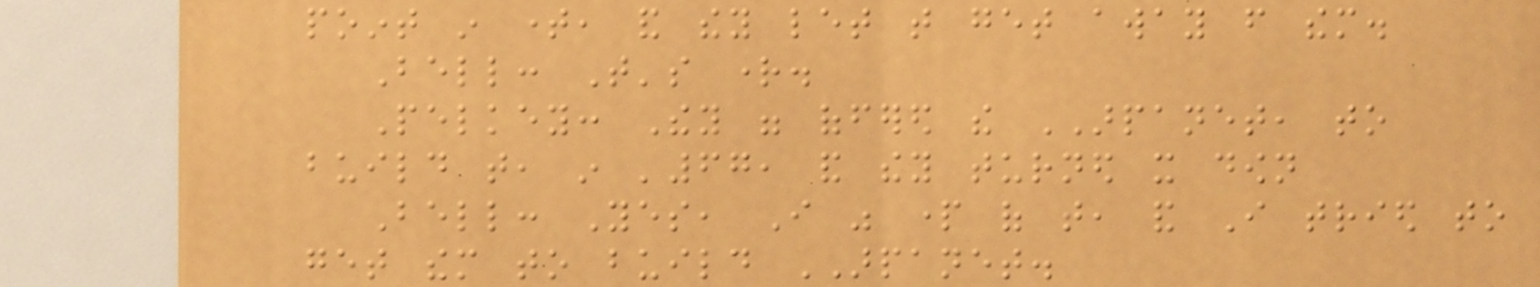point in time, and they let that get away from them.
Bell: That's right.
Pelkey: They were offered the ARPANET, to
build that, in '67, and they turned it down
Bell: Yes, I was part of that, and I tried to
get them to build ARPANET.
